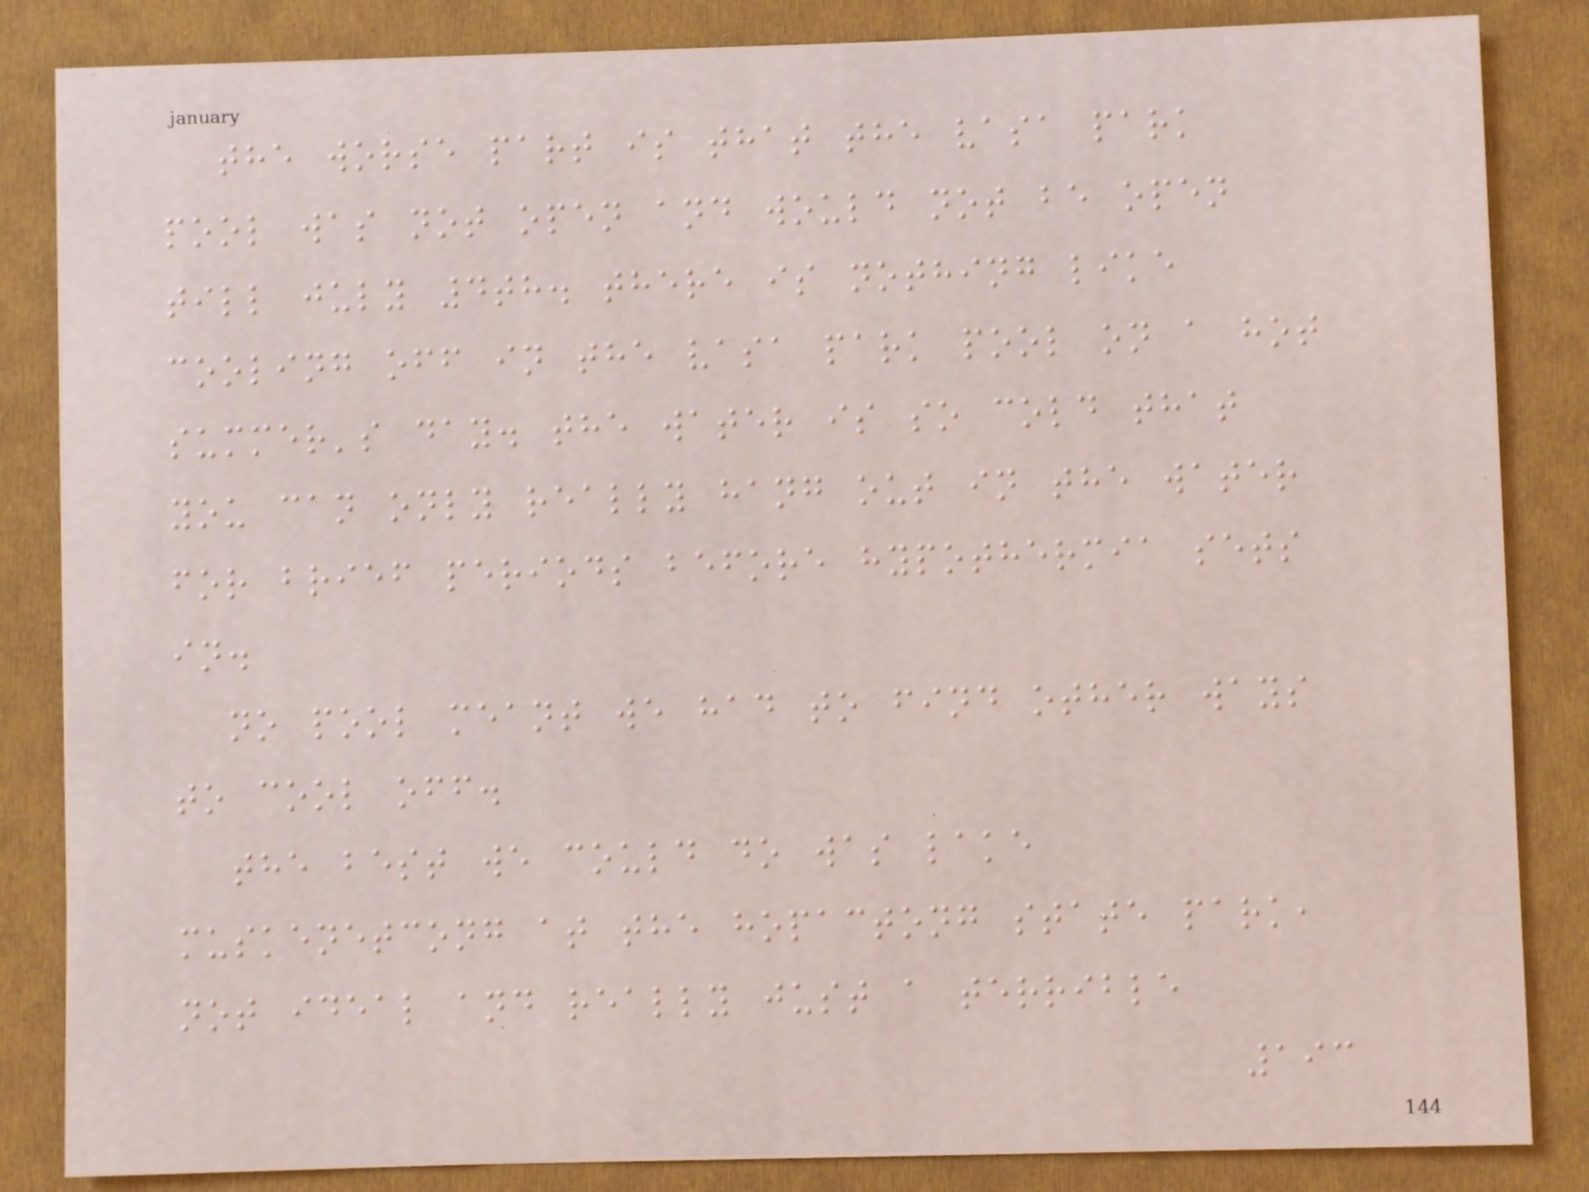the worse part is that the vasa park
pool was not open and would not be open
till july 4th. there is nothing like
cooling off in the vasa park pool on a hot
summer's day. the water is so cold that
you can only really hang out in the water
for brief periods before hypothermia sets
in.
no pool meant we had to find other ways
to cool off.
the best we could do was lake
muskenetcong at the hopactong state park,
not ideal and really just a terrible
193
